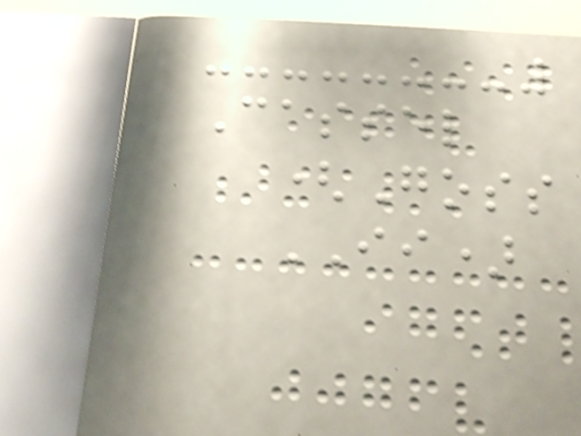Cassel
(Goss
II)
